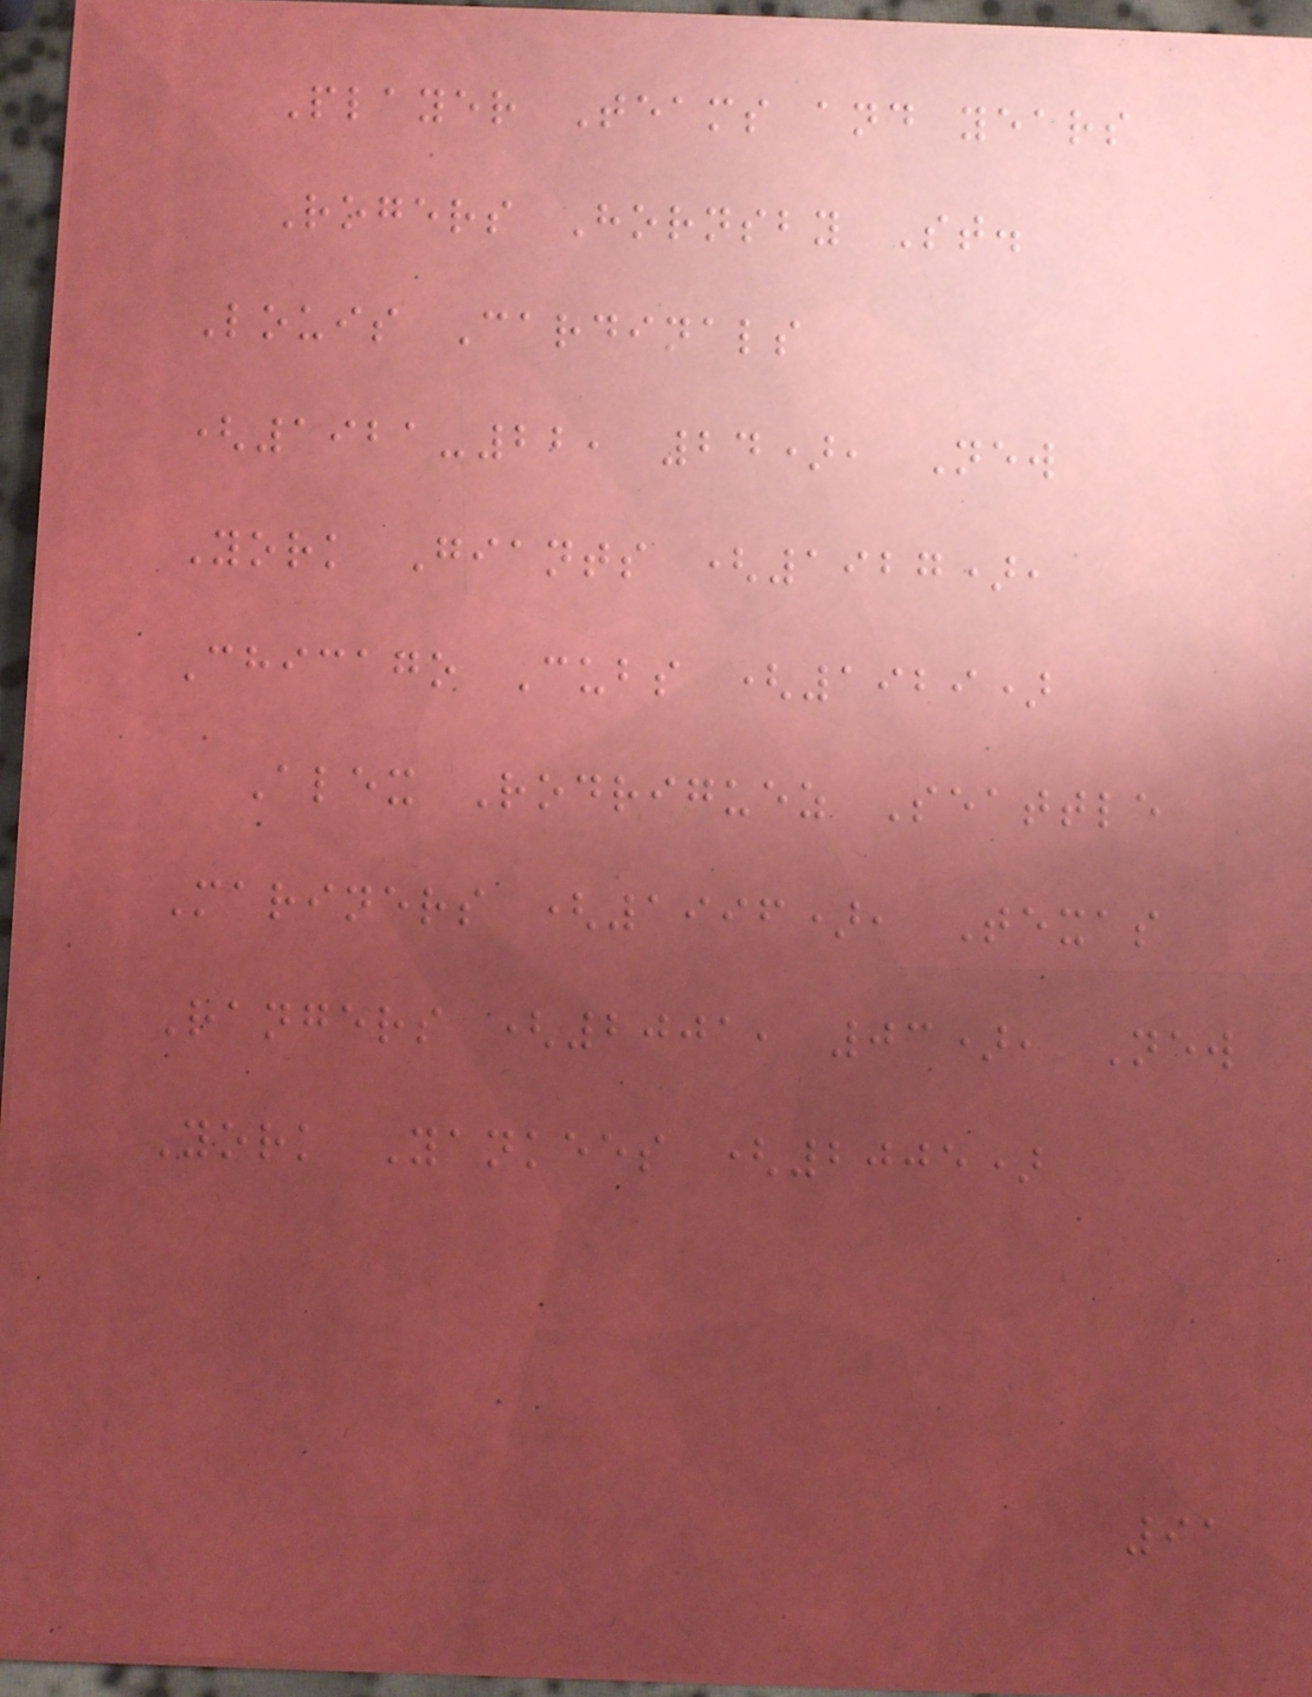Player Teams and years
Rogers Hornsby St.
Louis Cardinals
(1921-22, 24), New
York Giants (1927),
Chicago Cubs (1929)
Alex Rodriguez Seattle
Mariners (1996), Texas
Rangers (2001, 03), New
York Yankees (2005)
91
